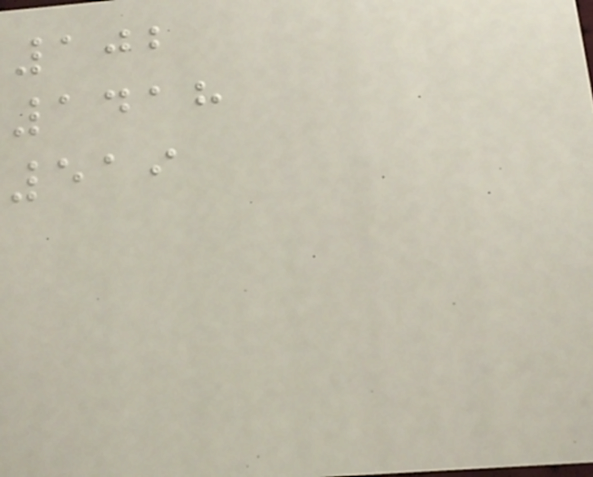102
1418
519
